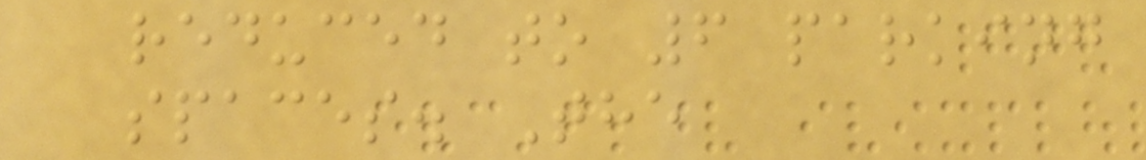reduced to 6 parking
spaces. The
